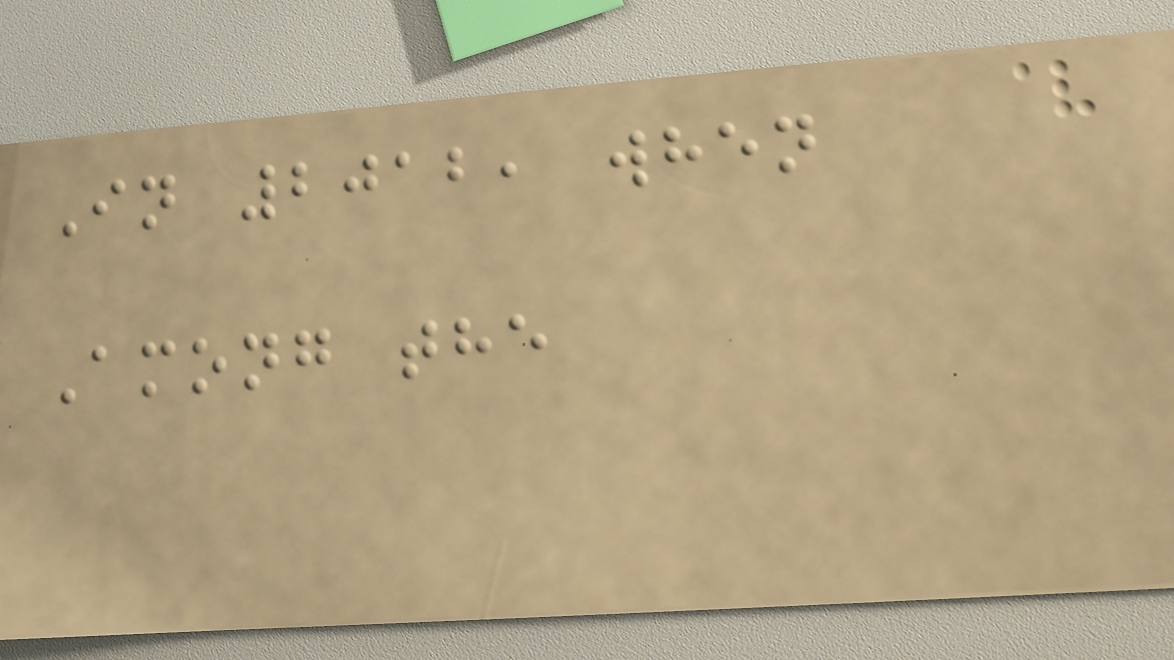In 2012, when
Among the
